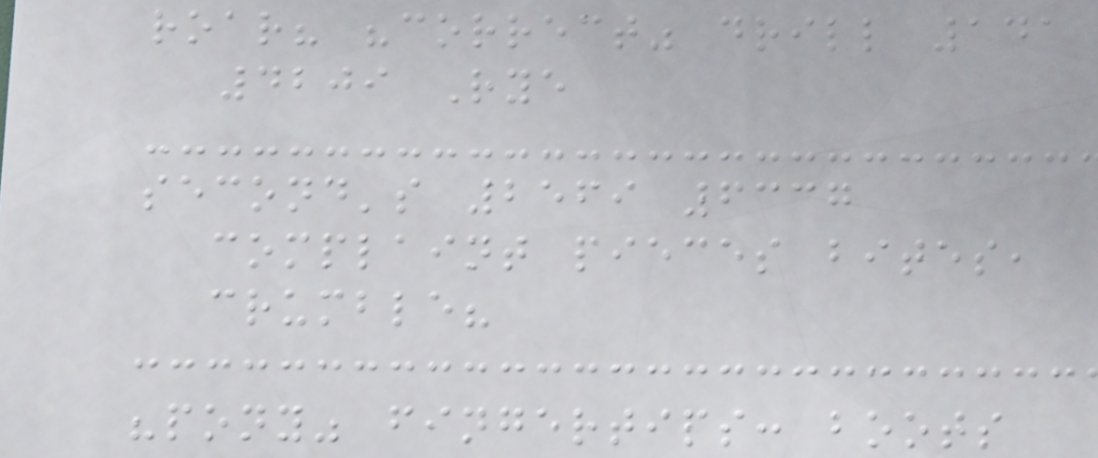roar? "correct" drill 141
4209 Rye
second's 2569 6337
complaint pieces bites,
crumble?
"pony" fingertips: boots
